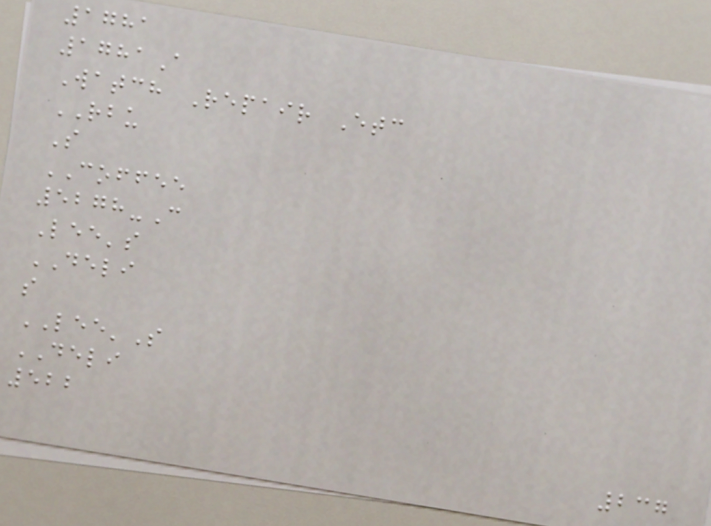1781
1781A
Watch Repair Etc
RBU
S
COFFEE
5278-C
Lee's
DELI
s
LEE'S
DELI
522
237
